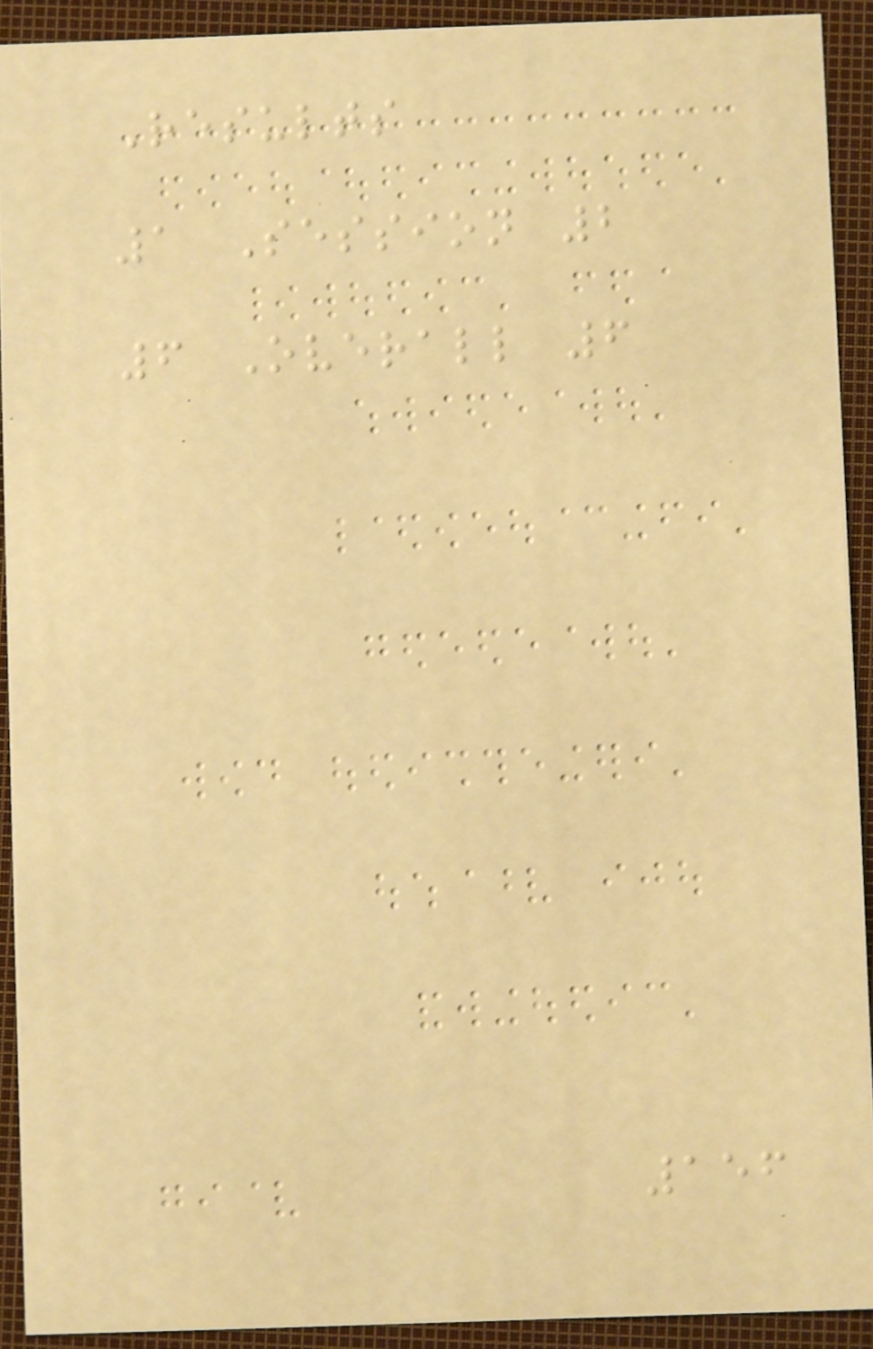Results
1 Session 2
6 Overall 6
156
